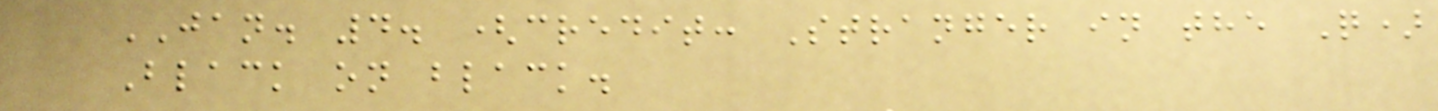JAN. 4. (credit: Stranger in the Q)
Black on black.
